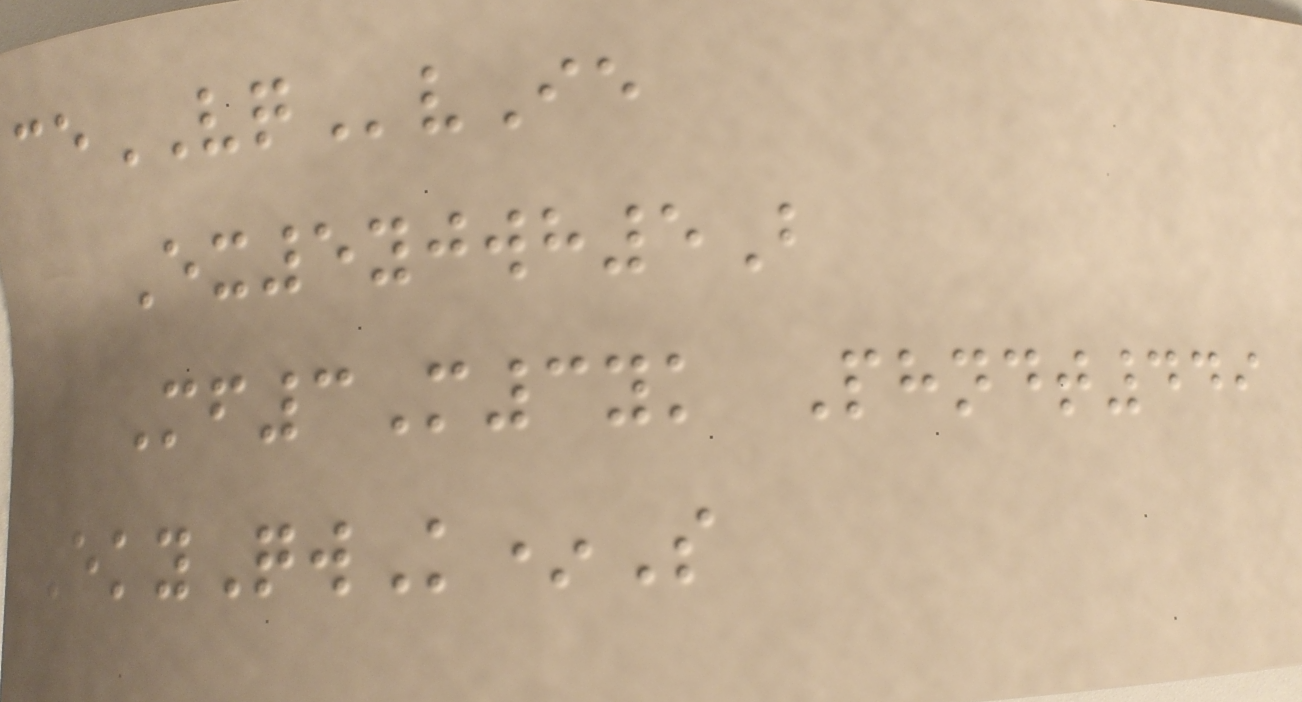ceVQvIe
Ex5yjwh5B
Mf3M3yk Phndt449
EkyQwK*S
